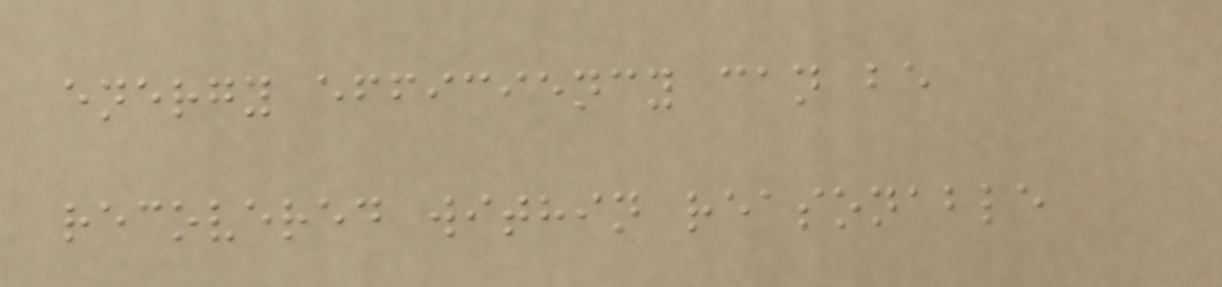energy efficiency can be
recovered within reasonable
